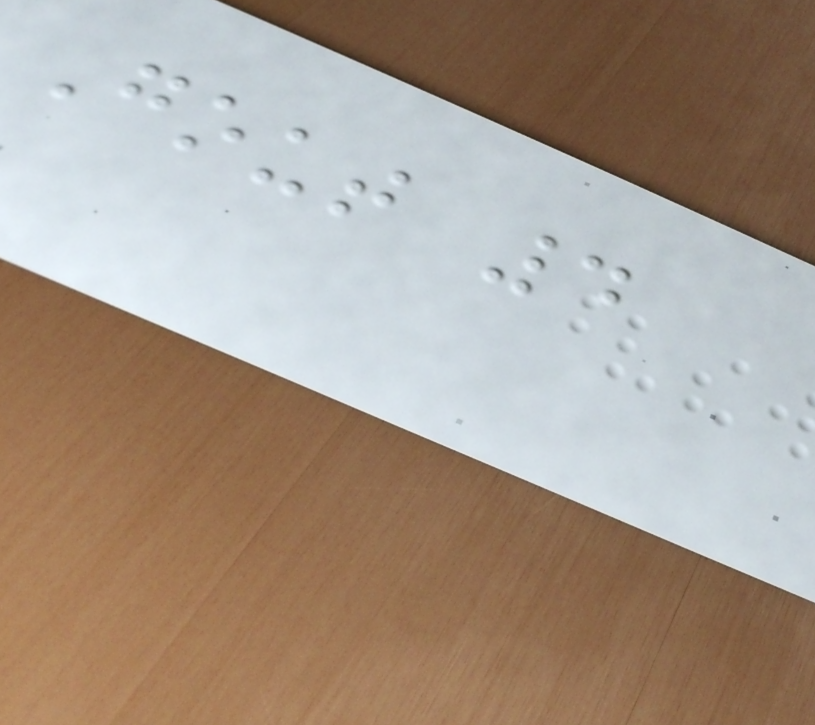Gout 4
